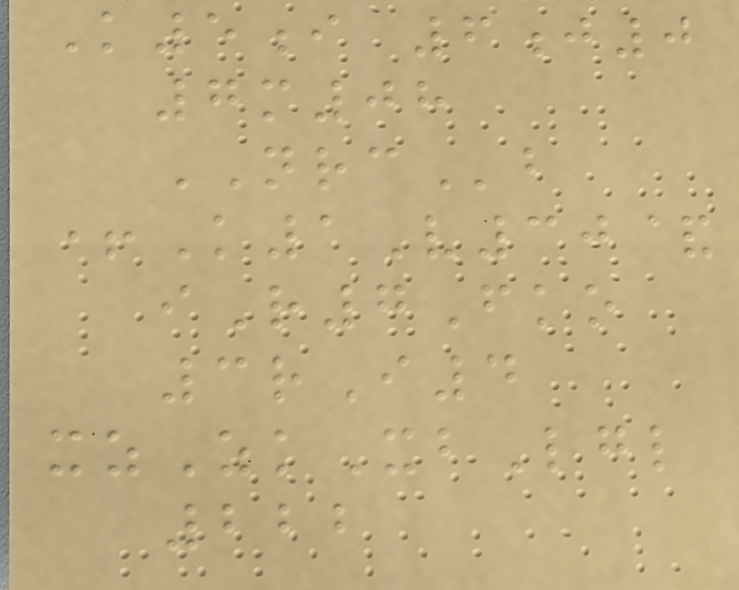K5i 6j0
7m08
NRCb
+K1V30&
iR7Fko
3rI4
xzZkXbLgl
222
